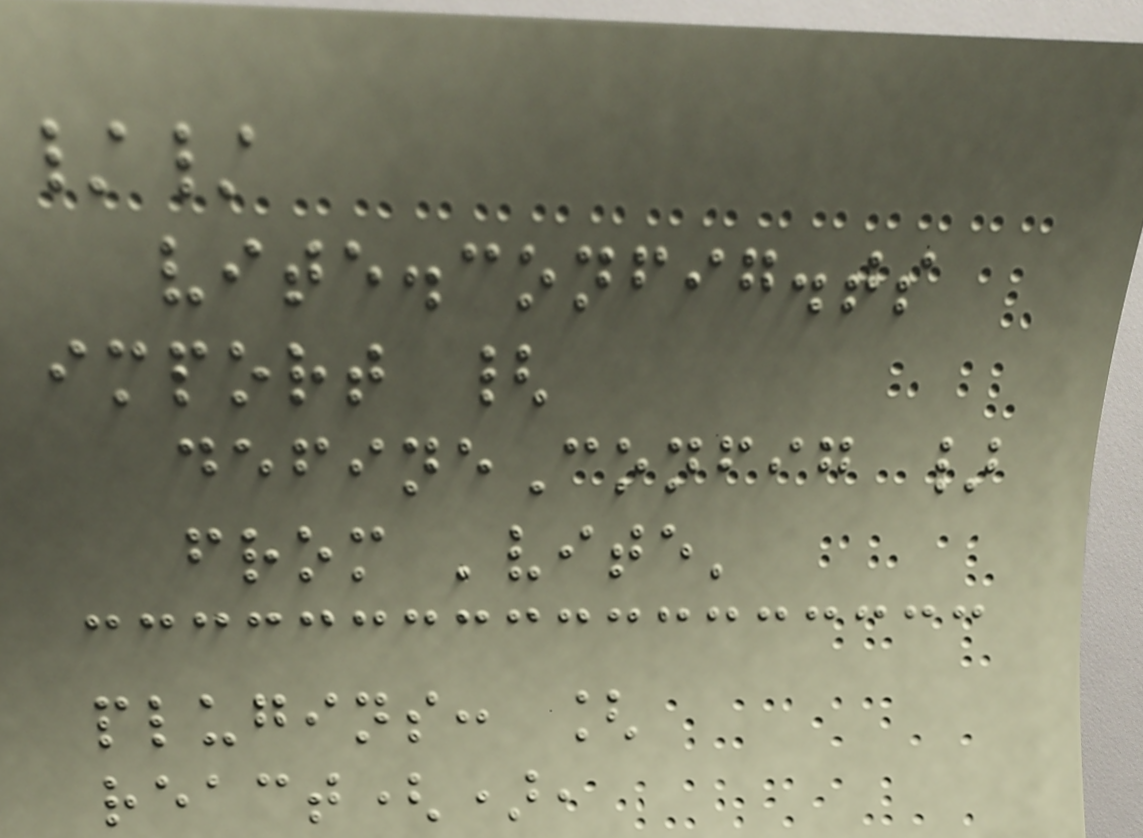//
vite.config.ts
import {
defineConfig }
from 'vite'
plugins: [
react(),
